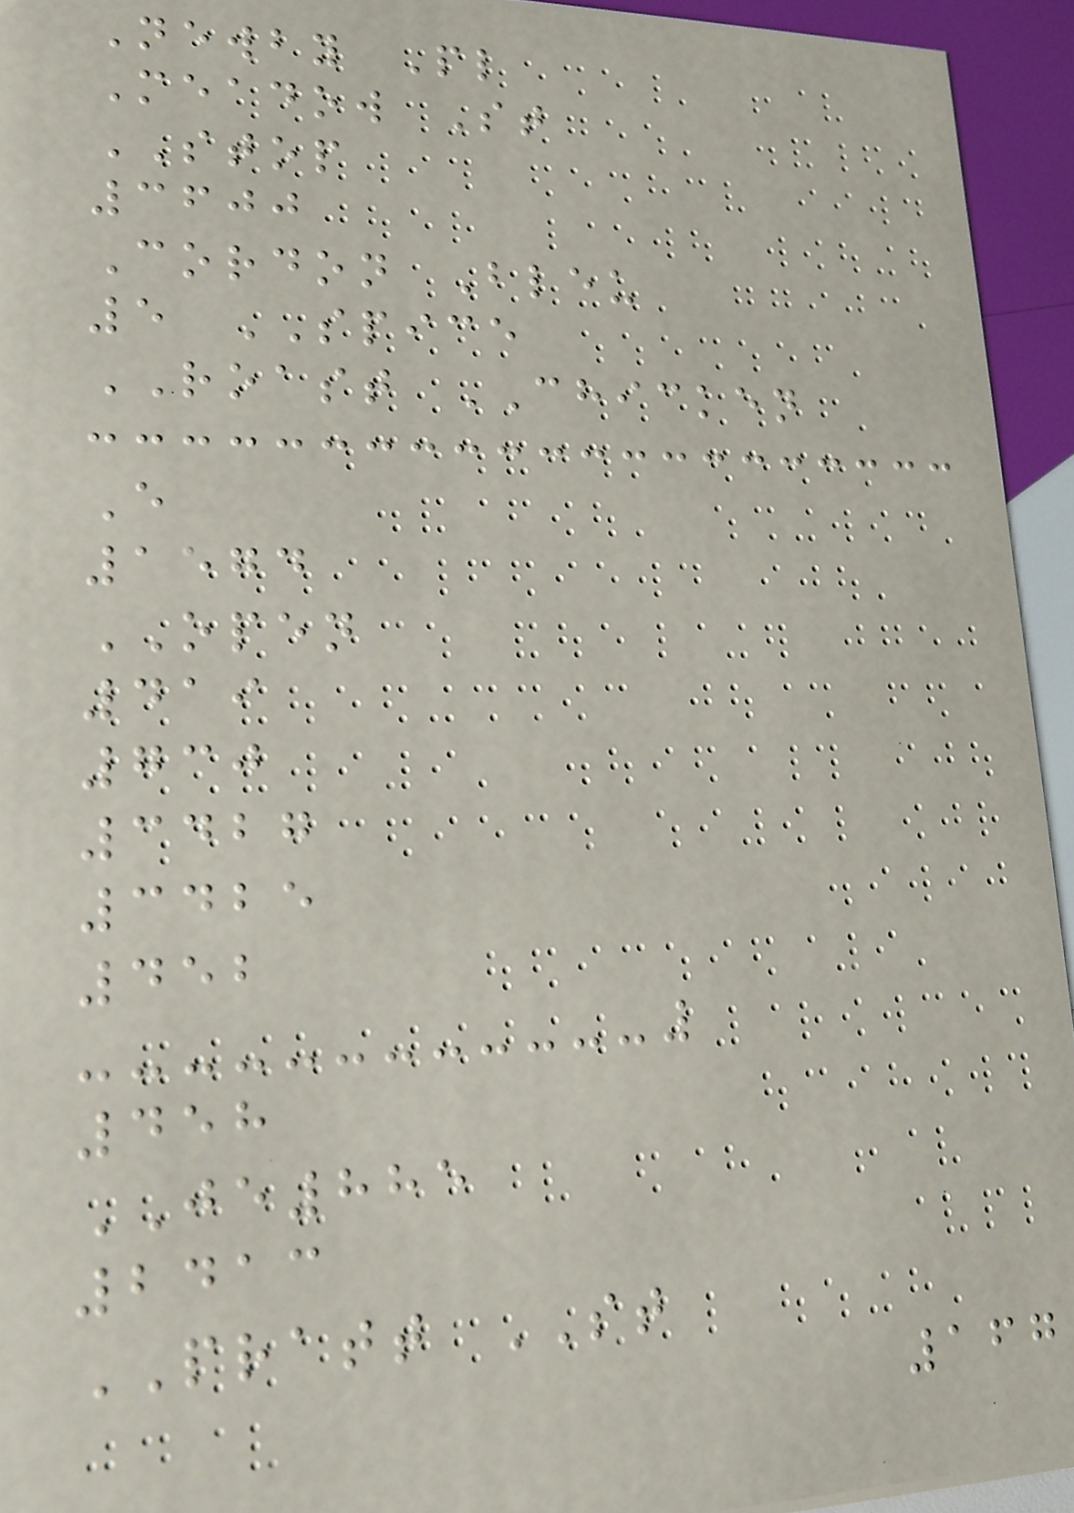Newby Pl
Meadow St
STOP
3600
Cordon Bleu
5 SPICE
ROAST CHICKEN
E
1574
OPEN
419
730
3427
3425
452
458
JE885
2413
PRATT ST
167
